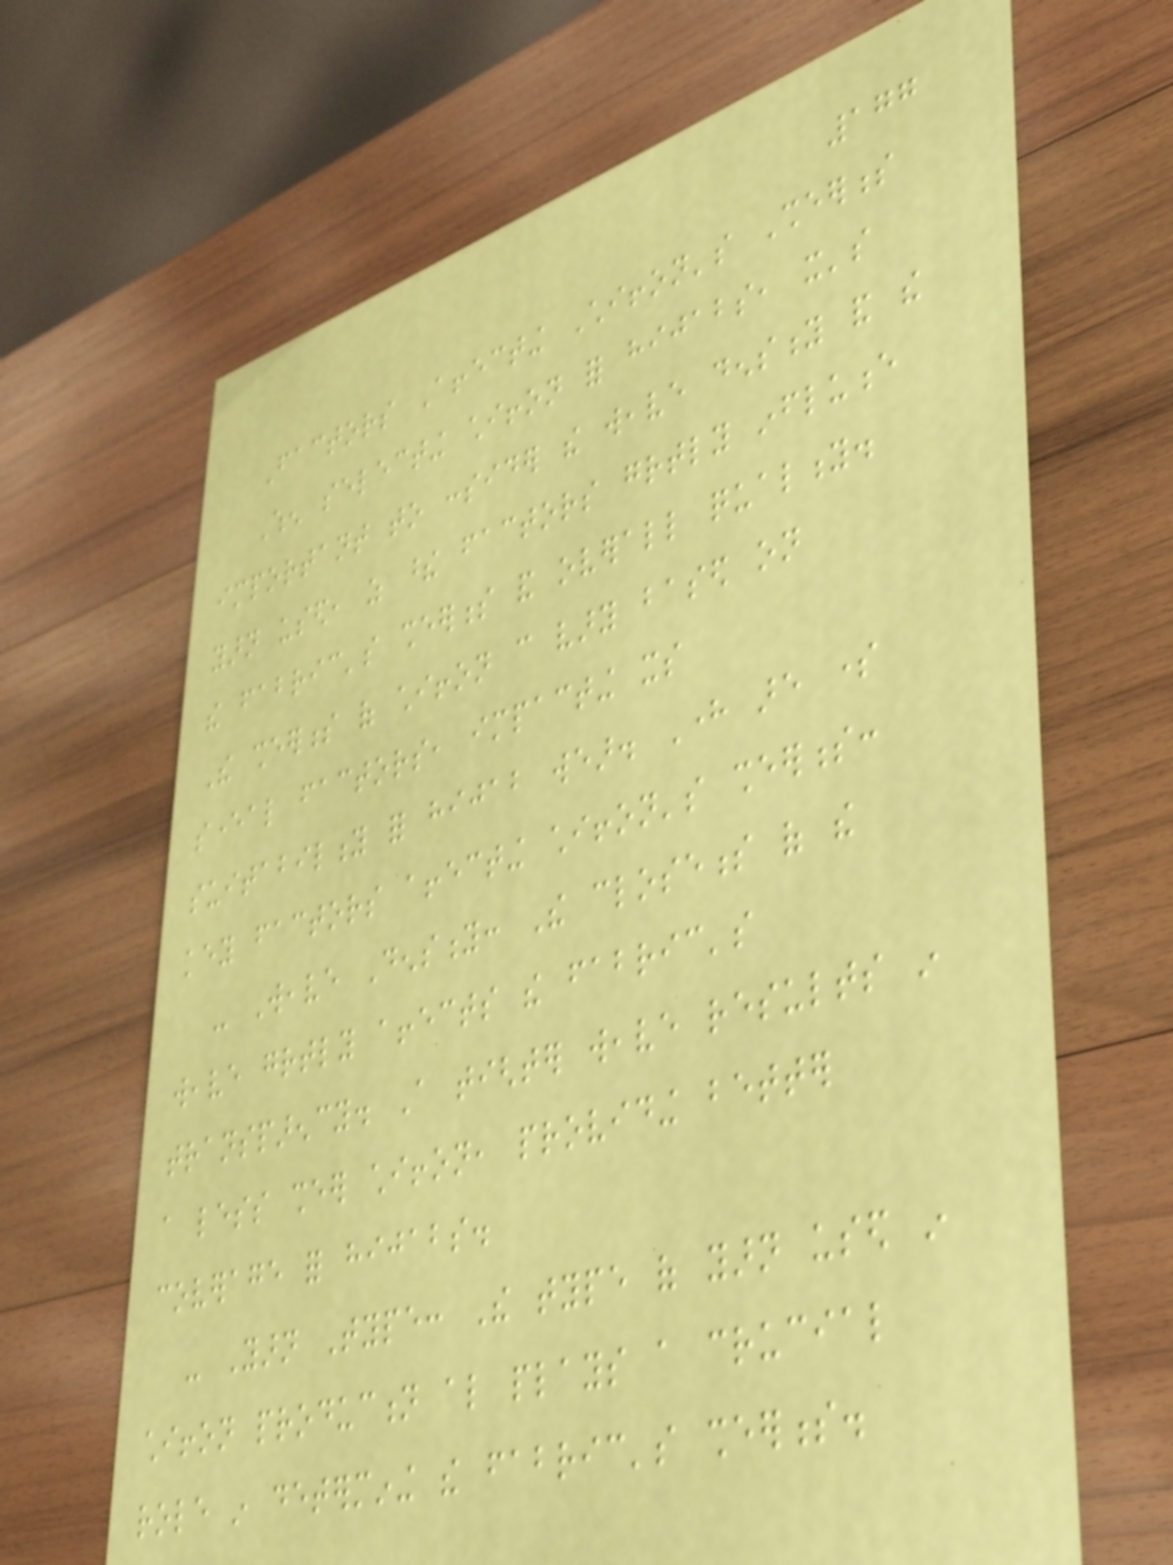177
Factors Affecting Chiffon's Sheerness
When selecting chiffon for hijabs, it's
important to consider the weave density and the
yarn used, as these factors greatly influence
the fabric's sheerness and overall quality.
The sheerness of chiffon can vary based on
several factors, impacting its
suitability for hijab wear. Here are some
key factors affecting chiffon's sheerness:
- Weave Density: The closeness of the
weave greatly affects the fabric's
transparency. A tighter weave results in
a less sheer chiffon, providing better
coverage for hijabs.
- Yarn Type: The type of yarn used in
chiffon production also plays a crucial
role in determining the fabric's sheerness.
